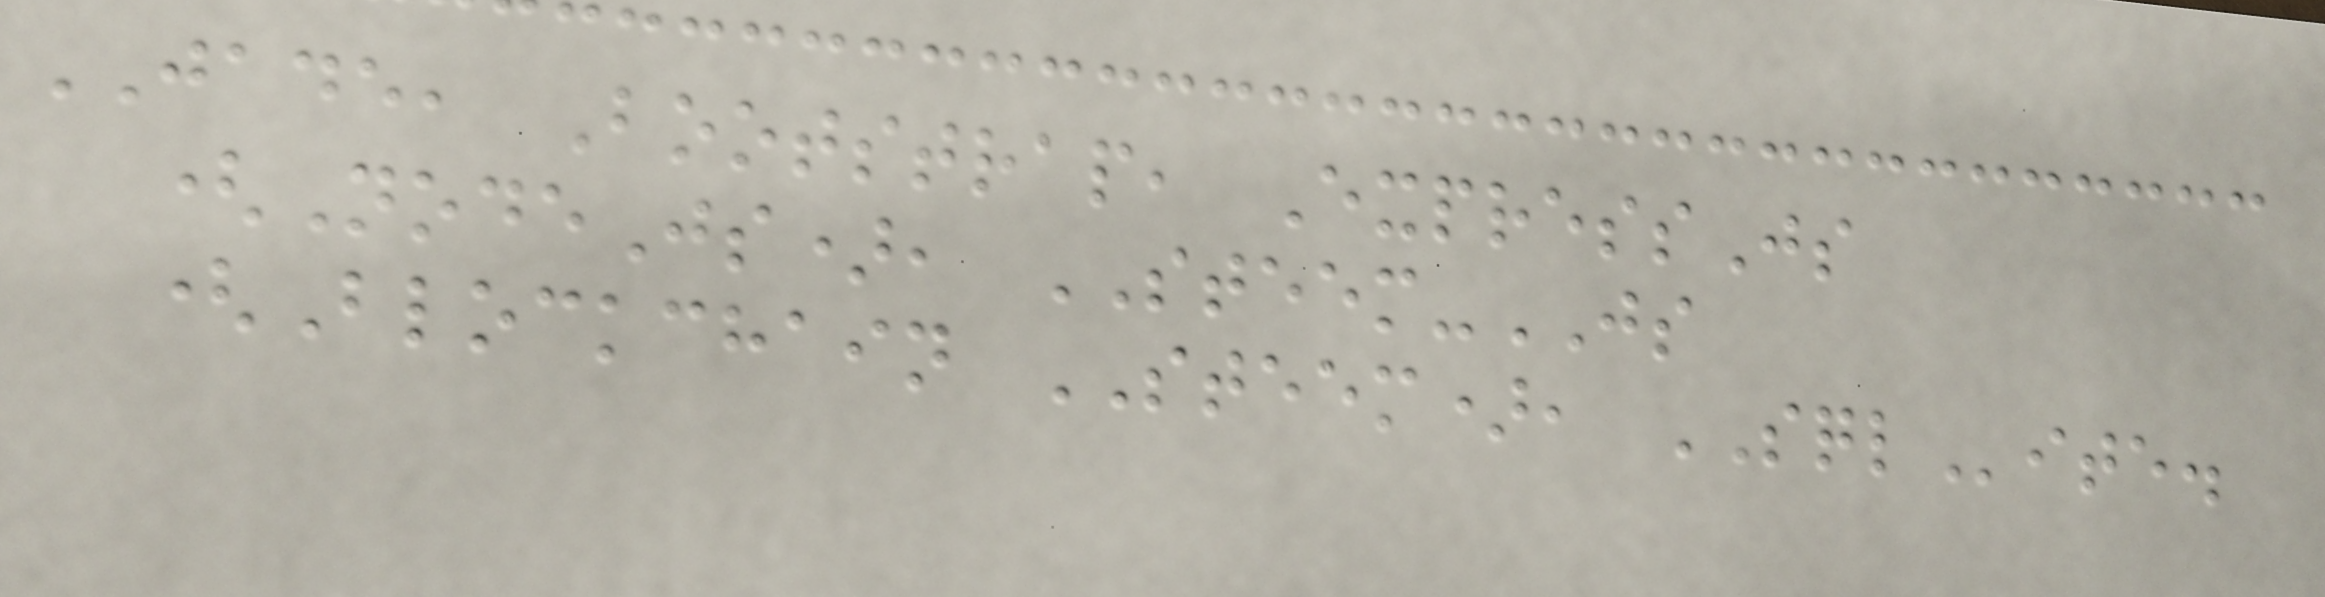JADE, Bootstrap, ExpressJs
(NodeJs), STEEM-JS
(Blockchain STEEM), SQLite.
